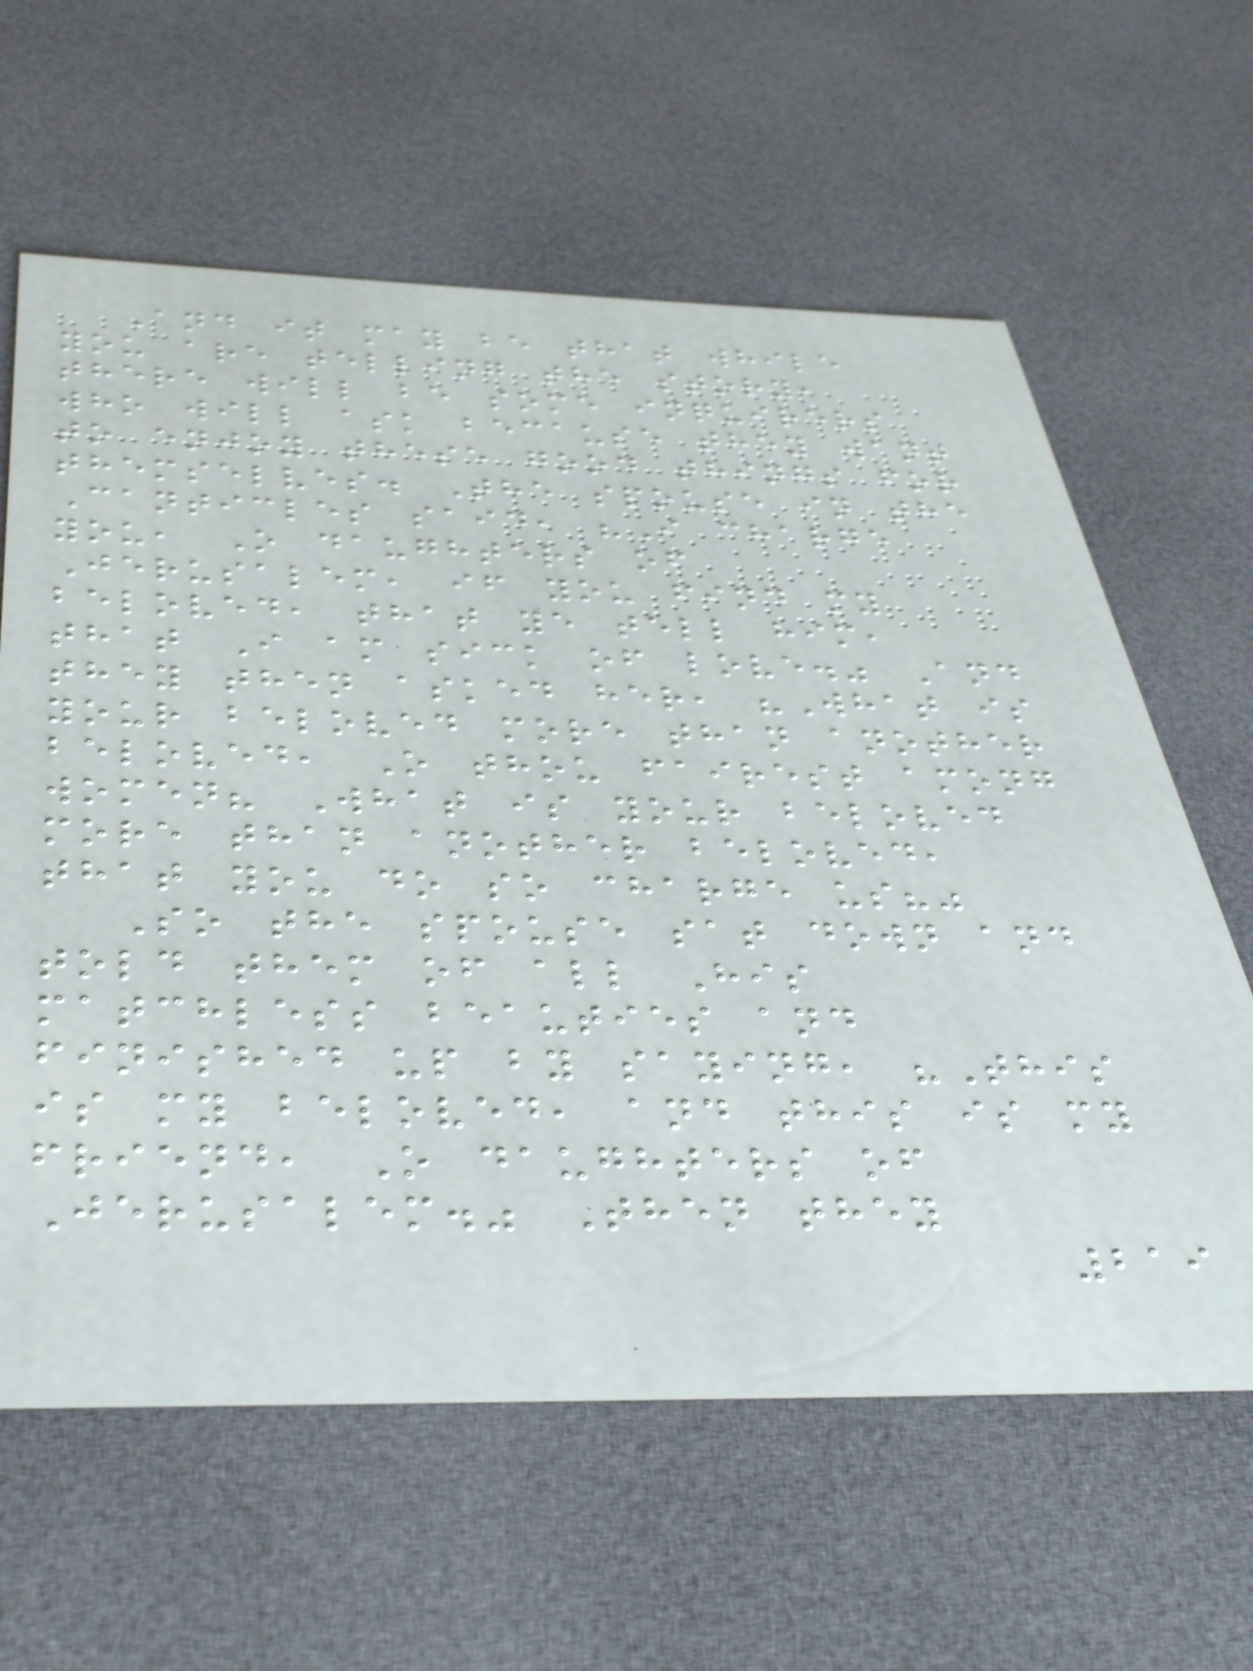And it may be that while
you are telling the story,
there will be some inquirers
who will ask because they want
to enjoy these good things for
themselves. The spouse in the
Canticles said, "I charge
you, O daughters of
Jerusalem, if you find my
beloved, that ye tell him,
that I am sick of love." And
they then asked her, "What is
your beloved more than another
beloved, O thou fairest among
women? What is your beloved
more than another beloved,
that you do so charge us?"
So the spouse sat down and
told them of all His
matchless beauties and
finished up by saying, "This
is my beloved, and this is my
friend, O daughters of
Jerusalem." Then they
219
